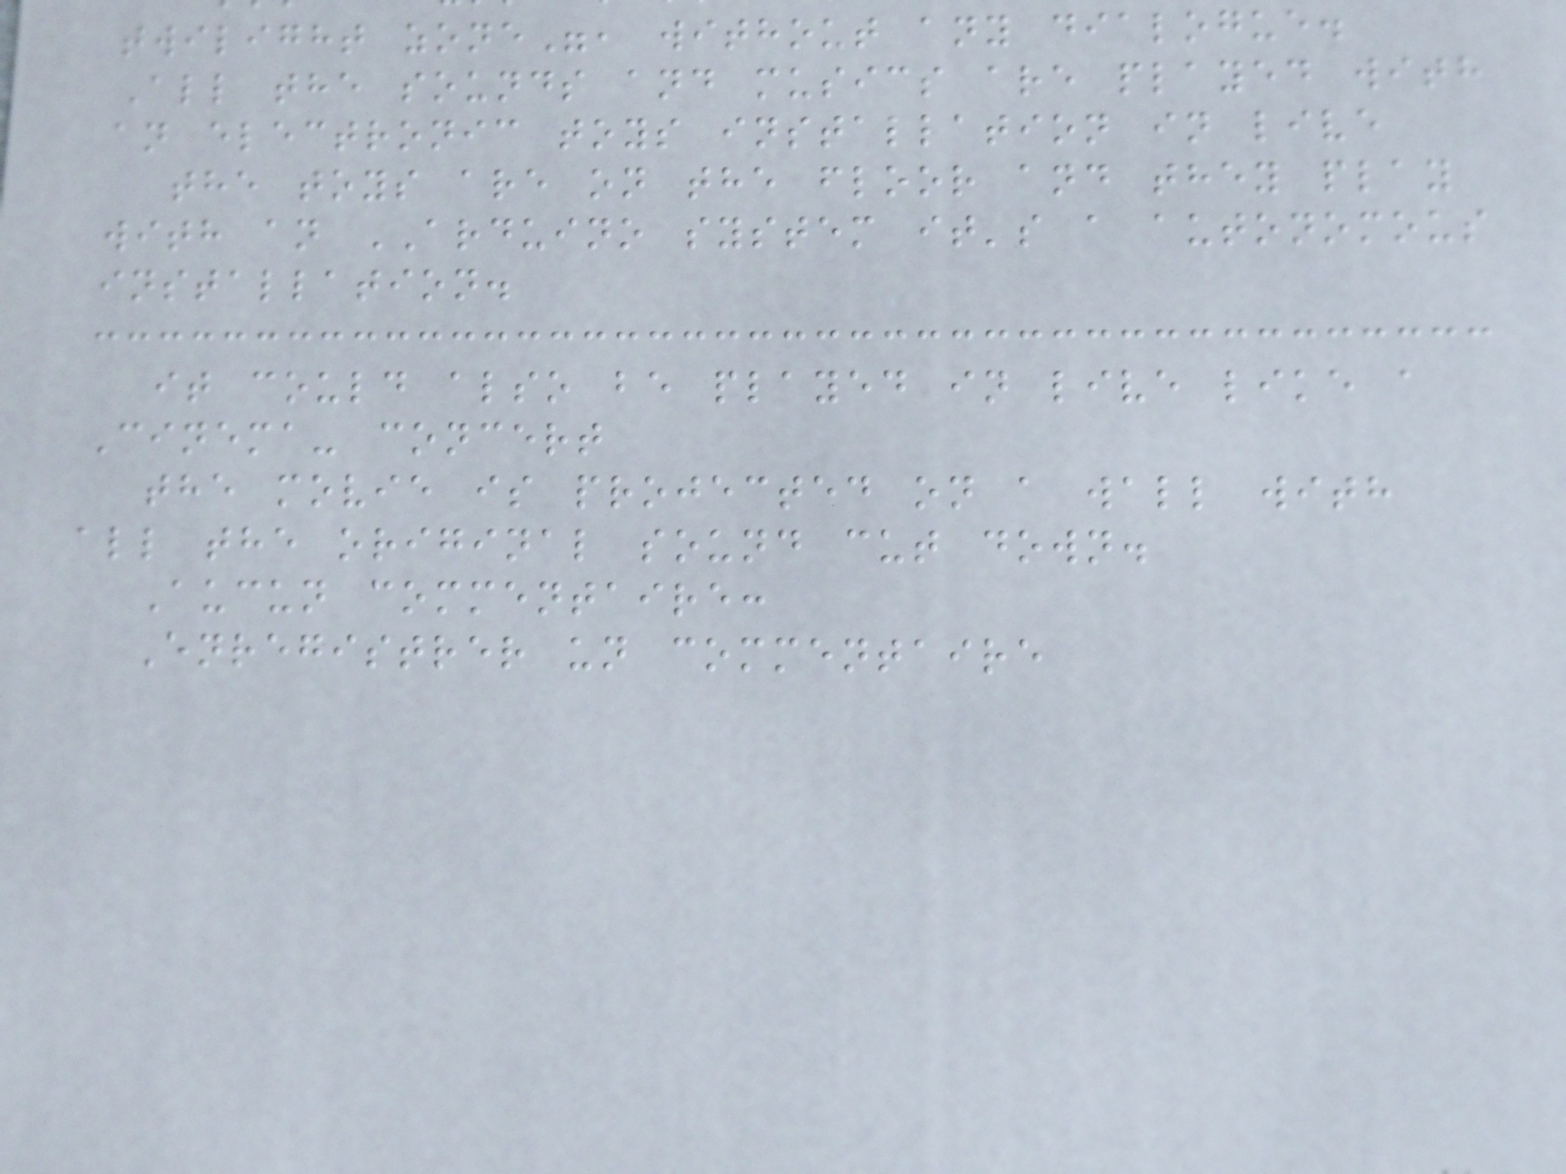twilight zone", without any dialogue.
All the sounds and musics are played with
an electronic toys installation in live
the toys are on the floor and they play
with an ARDUINO system it's a autonomous
installation.
it could also be played in live like a
Cinema- concert
the movie is projected on a wall with
all the original sound cut down.
Aucun commentaire:
Enregistrer un commentaire
